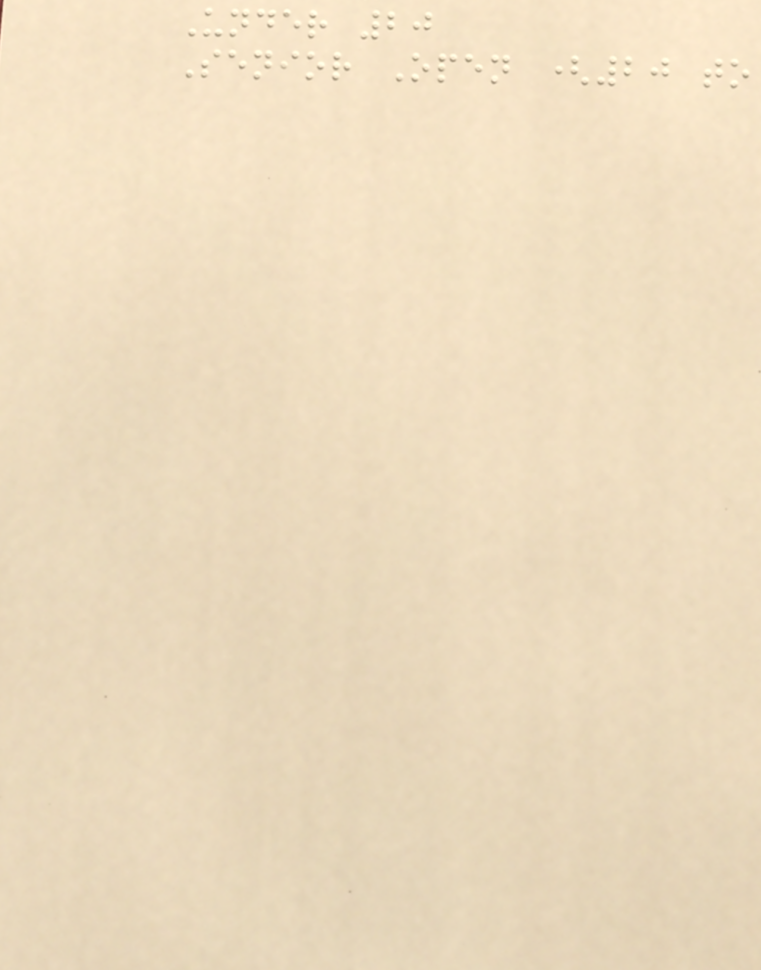Under 20
Senior Open (20 to
